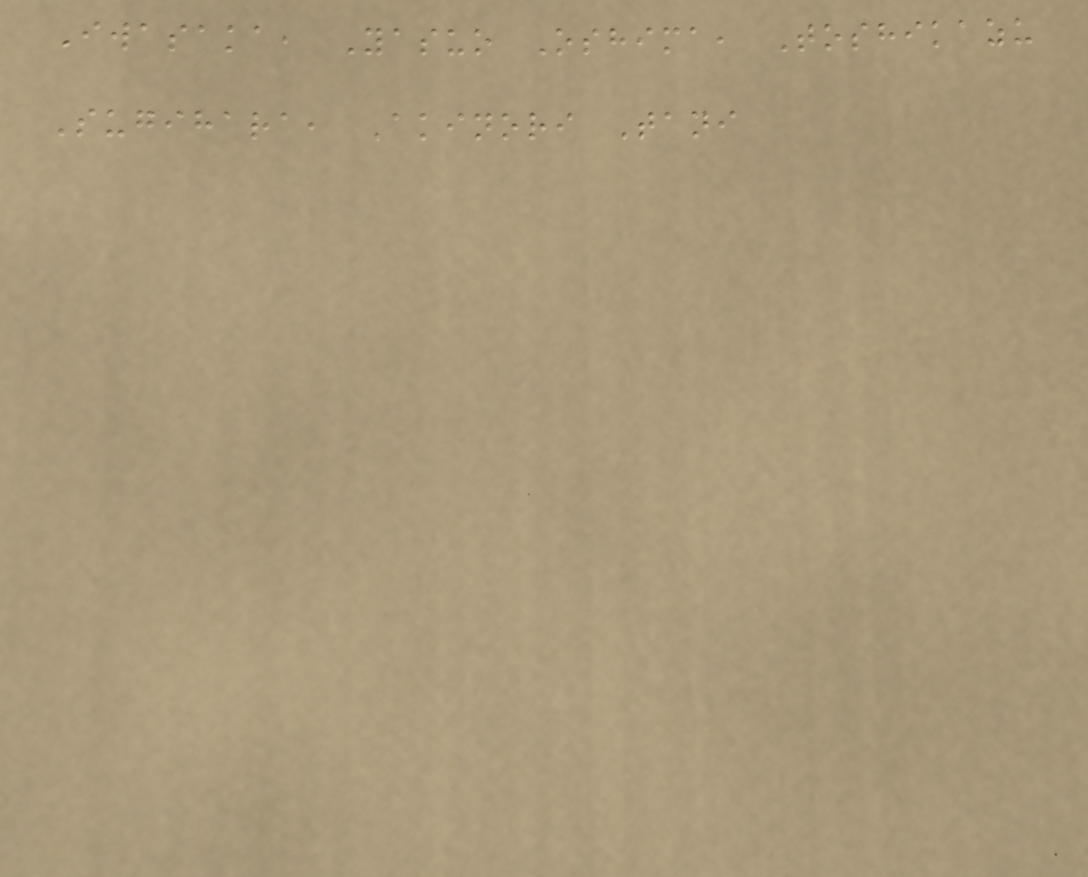Iwasaka, Yasuo Oshima, Toshikazu
Sugihara, Akinori Tani
